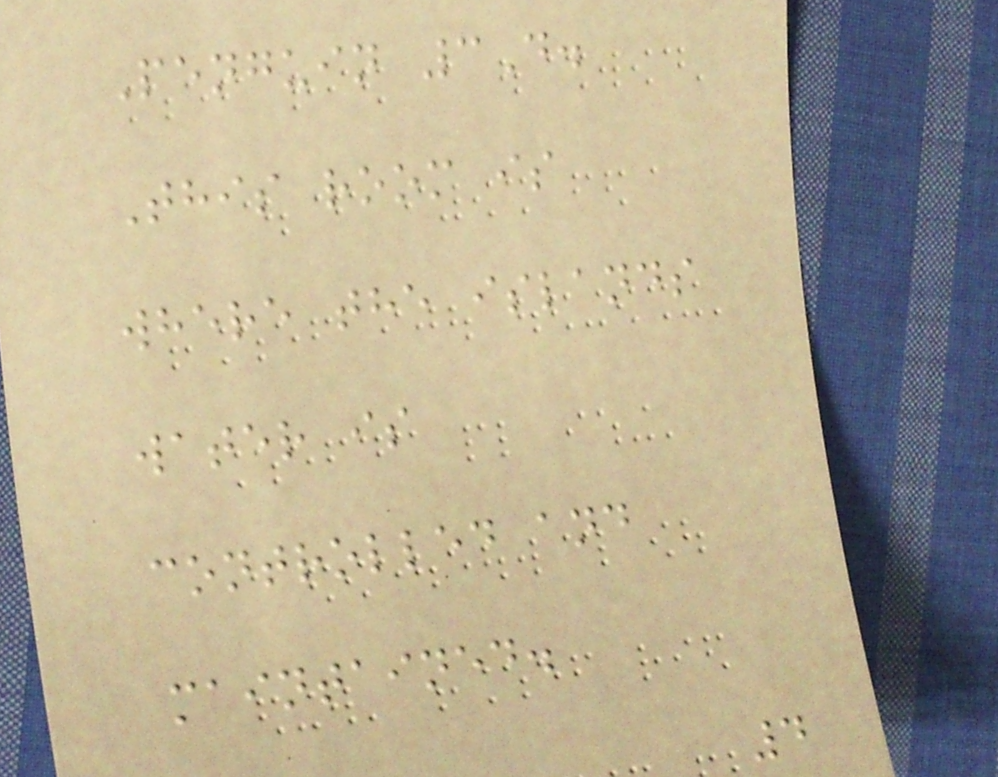Penguin 3D.
This room is
where the islands
water is
controlled and
maintained.
4
